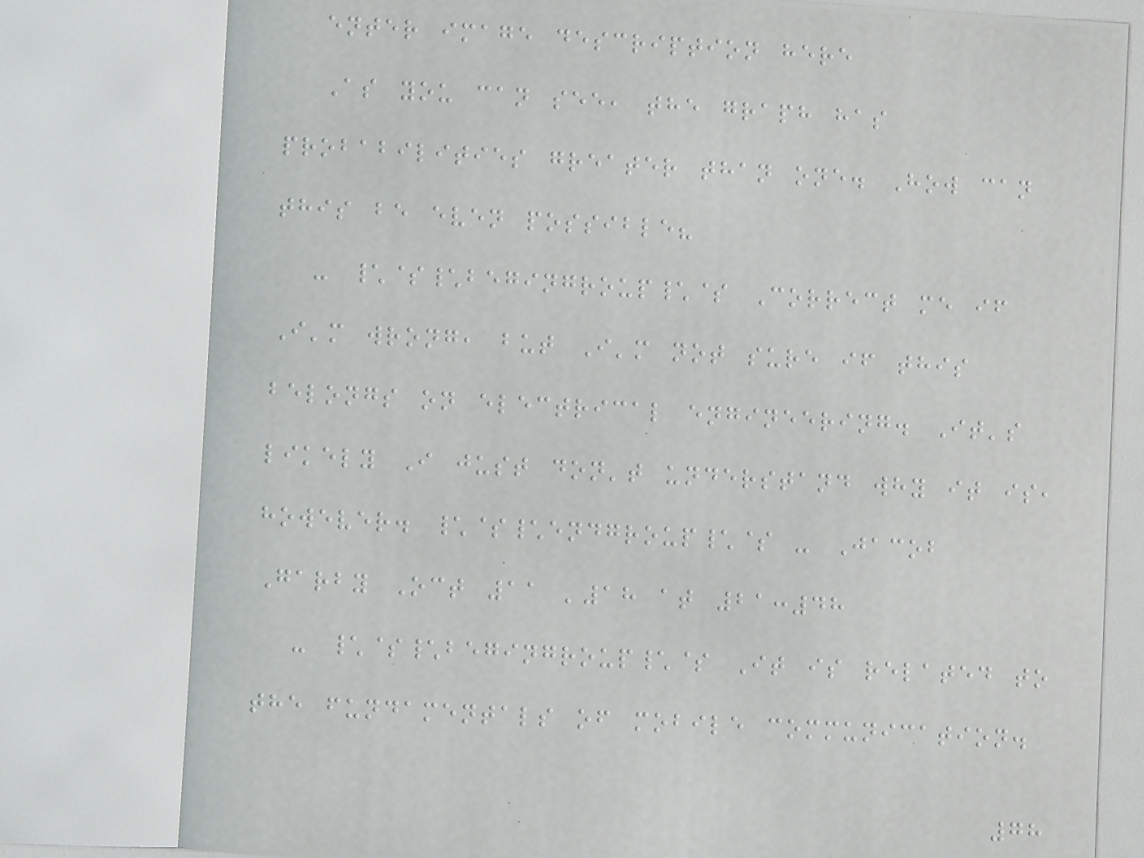enter image description here
As you can see, the graph has
probabilities greater than one. How can
this be even possible?
- \$\begingroup\$ Correct me if
I'm wrong, but I'm not sure if this
belongs on electrical engineering. It's
likely I just don't understand why it is,
however. \$\endgroup\$ - Jacob
Garby Oct 11 '18 at 21:48
- \$\begingroup\$ It is related to
the fundamentals of mobile communication.
78
